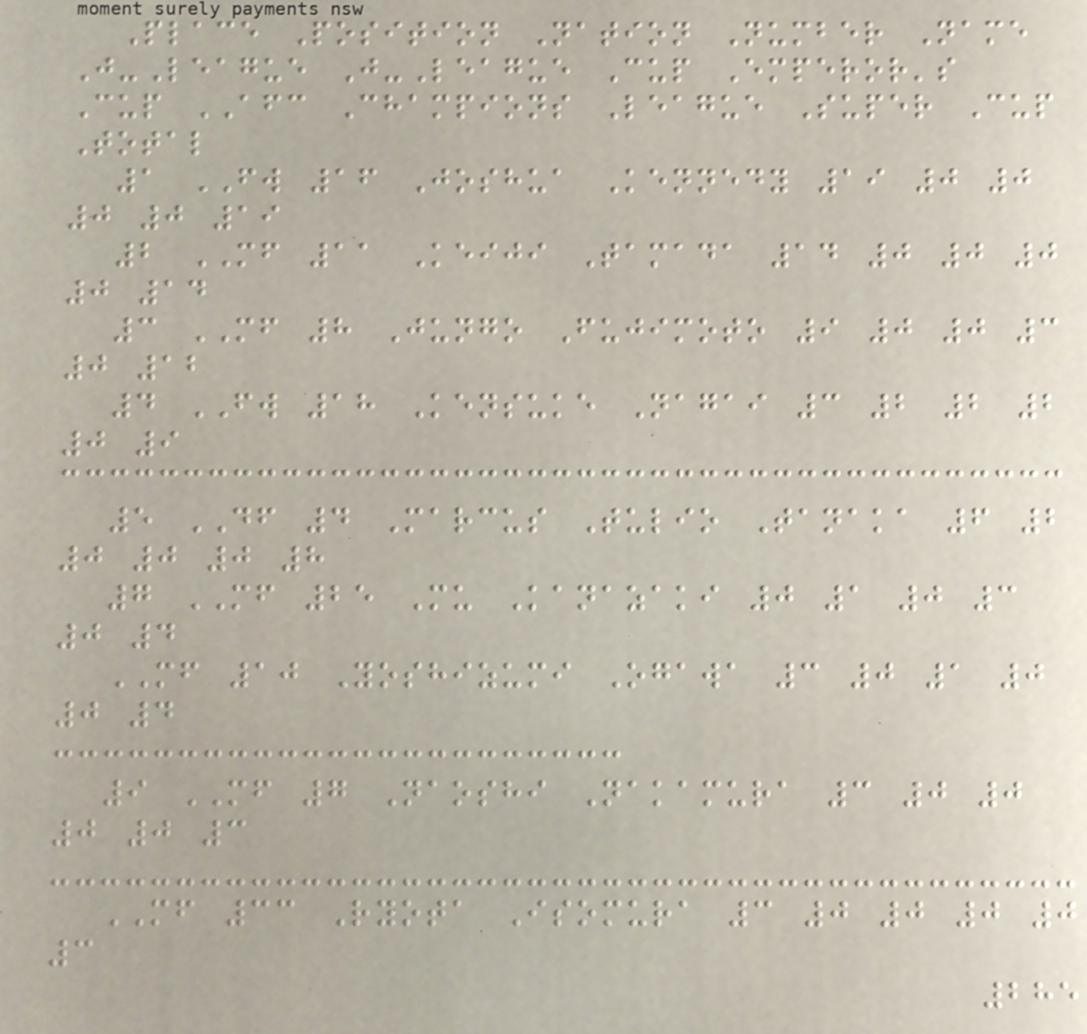Place Position Nation Number Name
J-League J-League Cup Emperor's
Cup AFC Champions League Super Cup
Total
1 FW 16 Joshua Kennedy 19 0 0
0 0 19
2 MF 11 Keiji Tamada 14 0 0 0
0 14
3 MF 8 Jungo Fujimoto 9 0 0 3
0 12
4 FW 18 Kensuke Nagai 3 2 2 2
0 9
5 DF 4 Marcus Tulio Tanaka 6 2
0 0 0 8
7 MF 25 Mu Kanazaki 0 1 0 3
0 4
MF 10 Yoshizumi Ogawa 3 0 1 0
0 4
9 MF 7 Naoshi Nakamura 3 0 0
0 0 3
MF 33 Ryota Isomura 3 0 0 0 0
3
285
